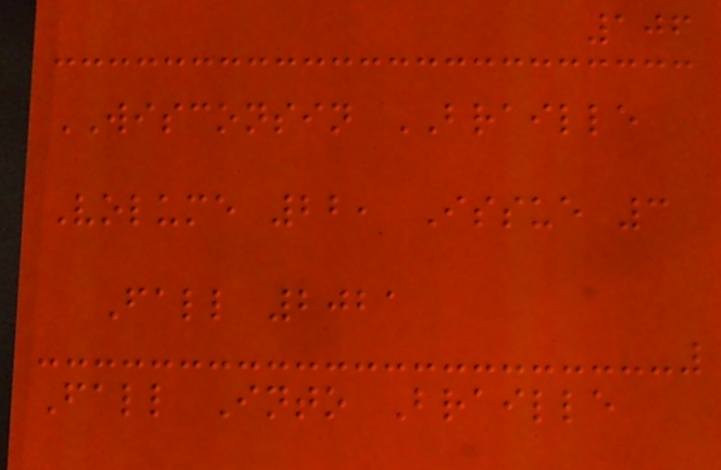106
WISCONSIN BRAILLE
Volume 22, Issue 3
Fall 2021
Fall Into Braille
